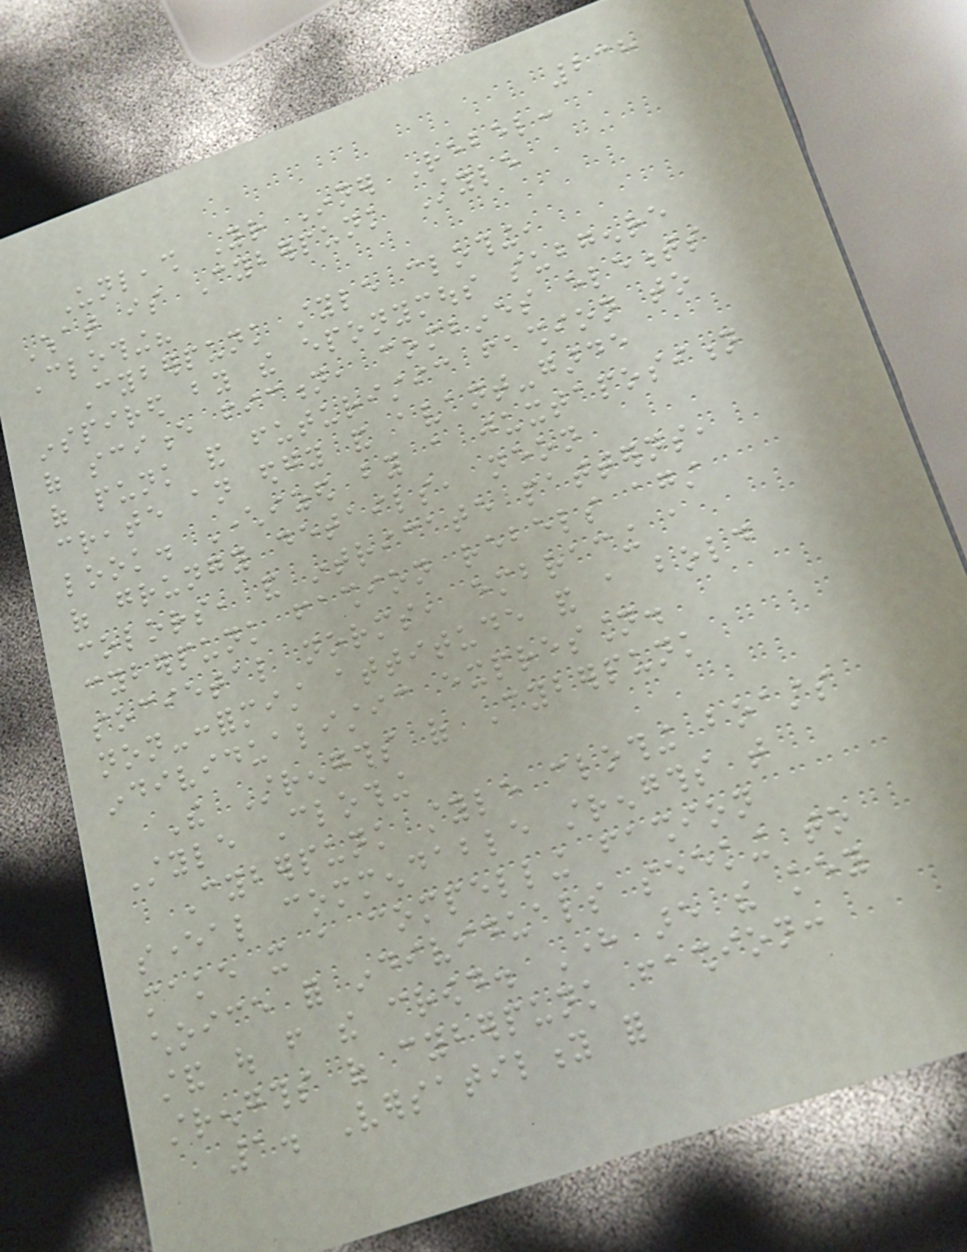238
Unleash Your Inner Rebel:
What is Cyberpunk Style
Clothing?
Cyberpunk style clothing,
inspired by the eponymous subgenre
of science fiction, combines elements
of punk and futuristic fashion to
create an edgy and avant-garde
look. Characterized by a juxtaposition
of grungy details, neon
colors, and intricate patterns,
cyberpunk fashion rebels against
societal norms, embracing a
non-conformist attitude and a bold
individualistic expression.
The Strengths of Cyberpunk
Style Clothing
Cyberpunk style clothing boasts
several commendable strengths that
make it a compelling fashion
choice for individuals seeking to
stand out from the crowd. Here are the key
strengths of cyberpunk fashion:
1. Versatility for
